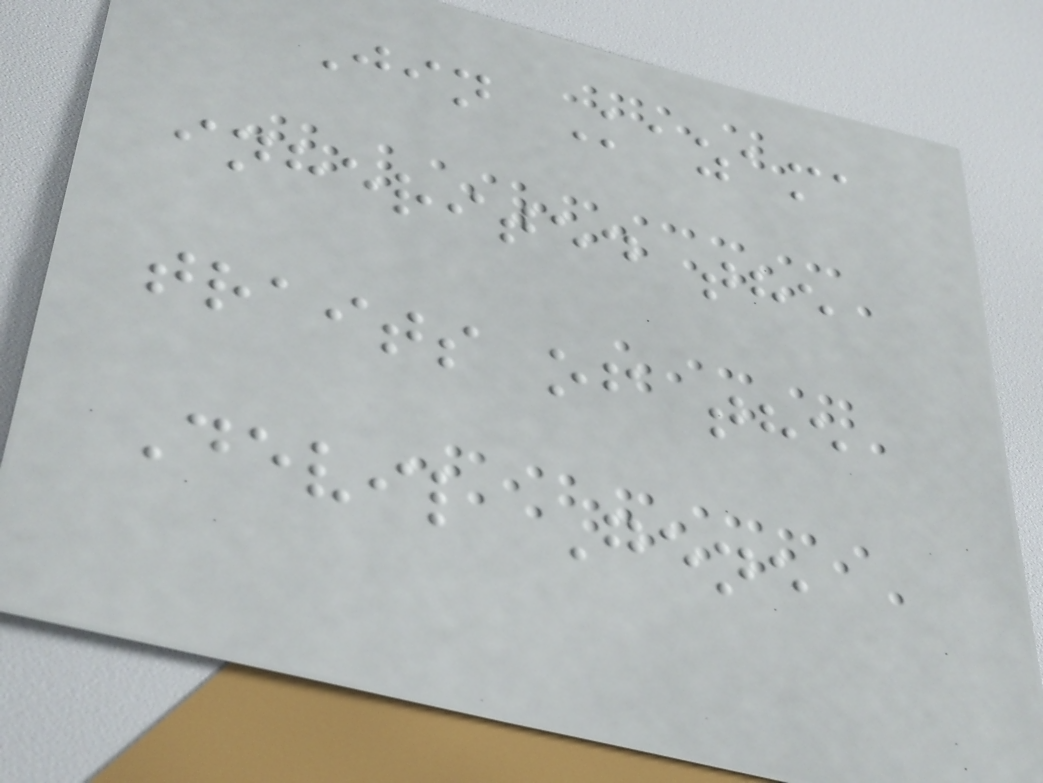Jin Kazama
inherited the
traits of the
Devil Gene
